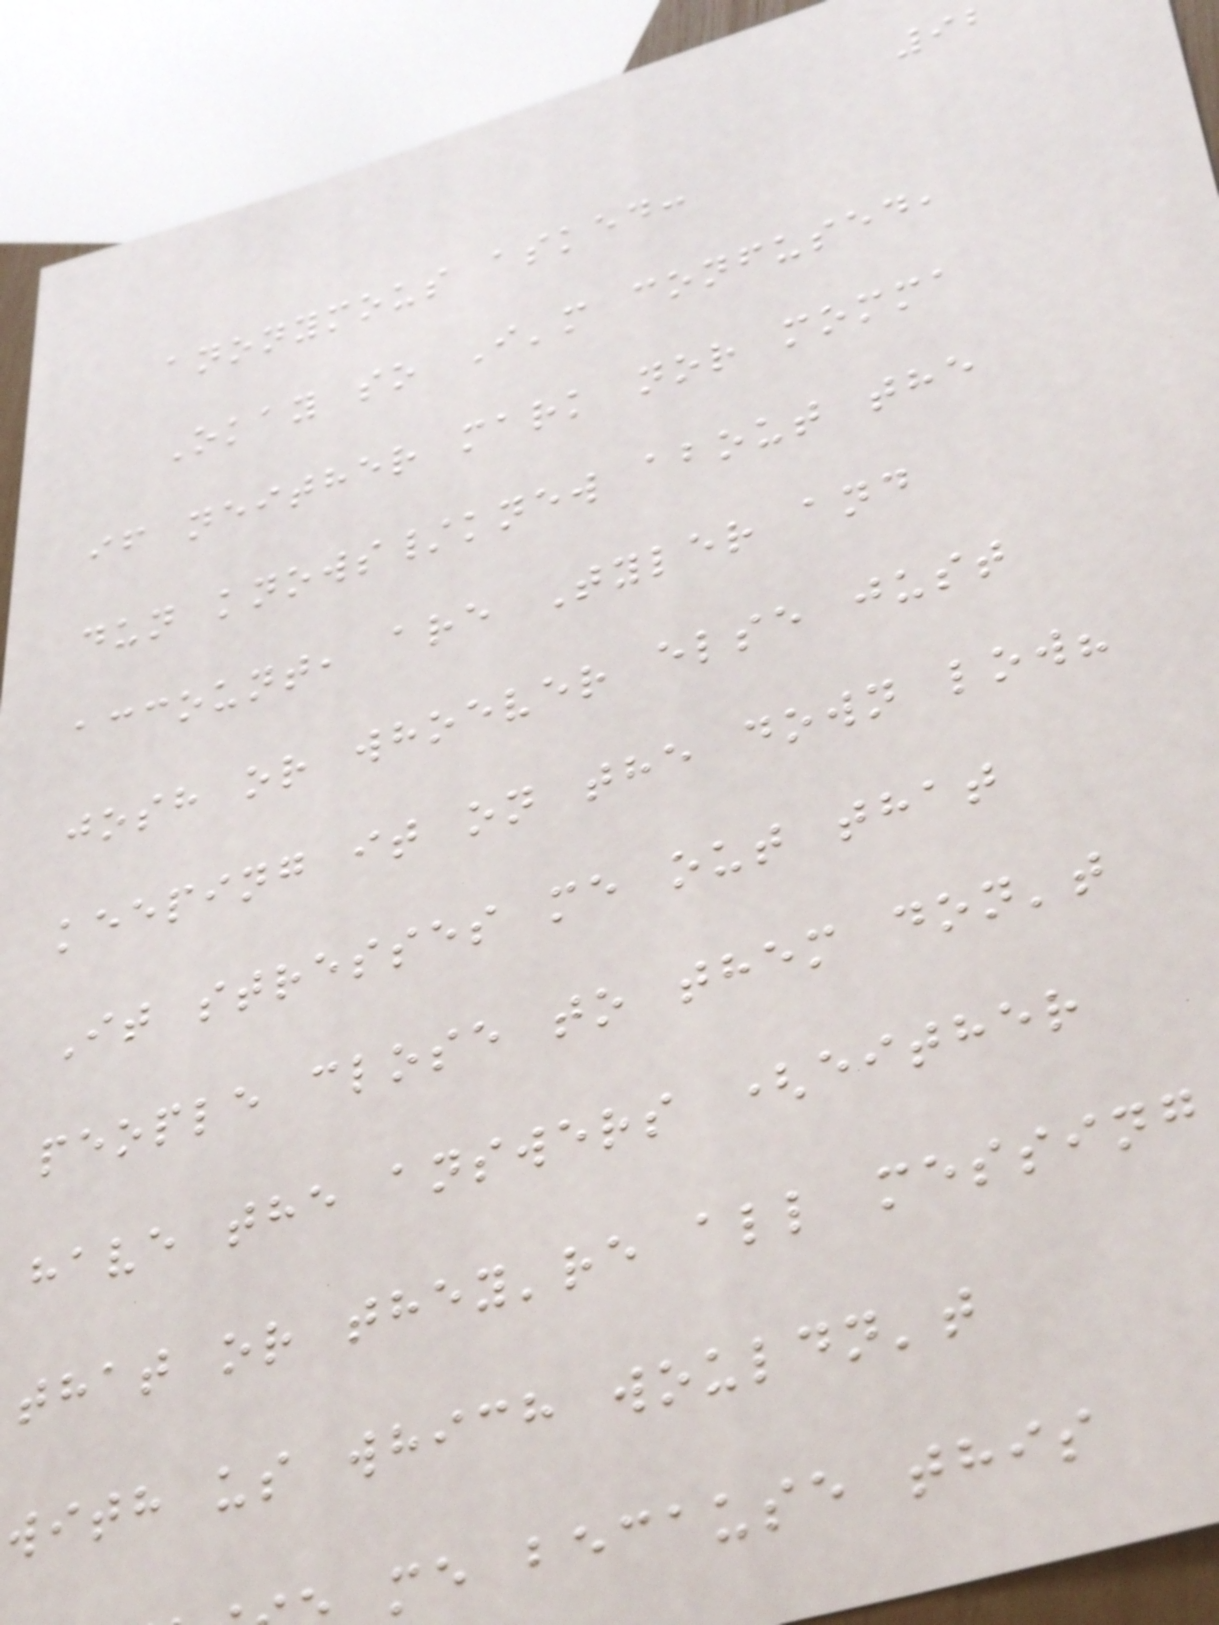92
anonymous asked:
Okay so I'm confused,
if neither mark nor momma
dun knows/knew about the
account, are Tyler and
josh or whoever else just
keeping it on the down low?
It stresses me out that
people close to them don't
have the answers (either
that or they're all messing
with us which wouldn't
me because this
